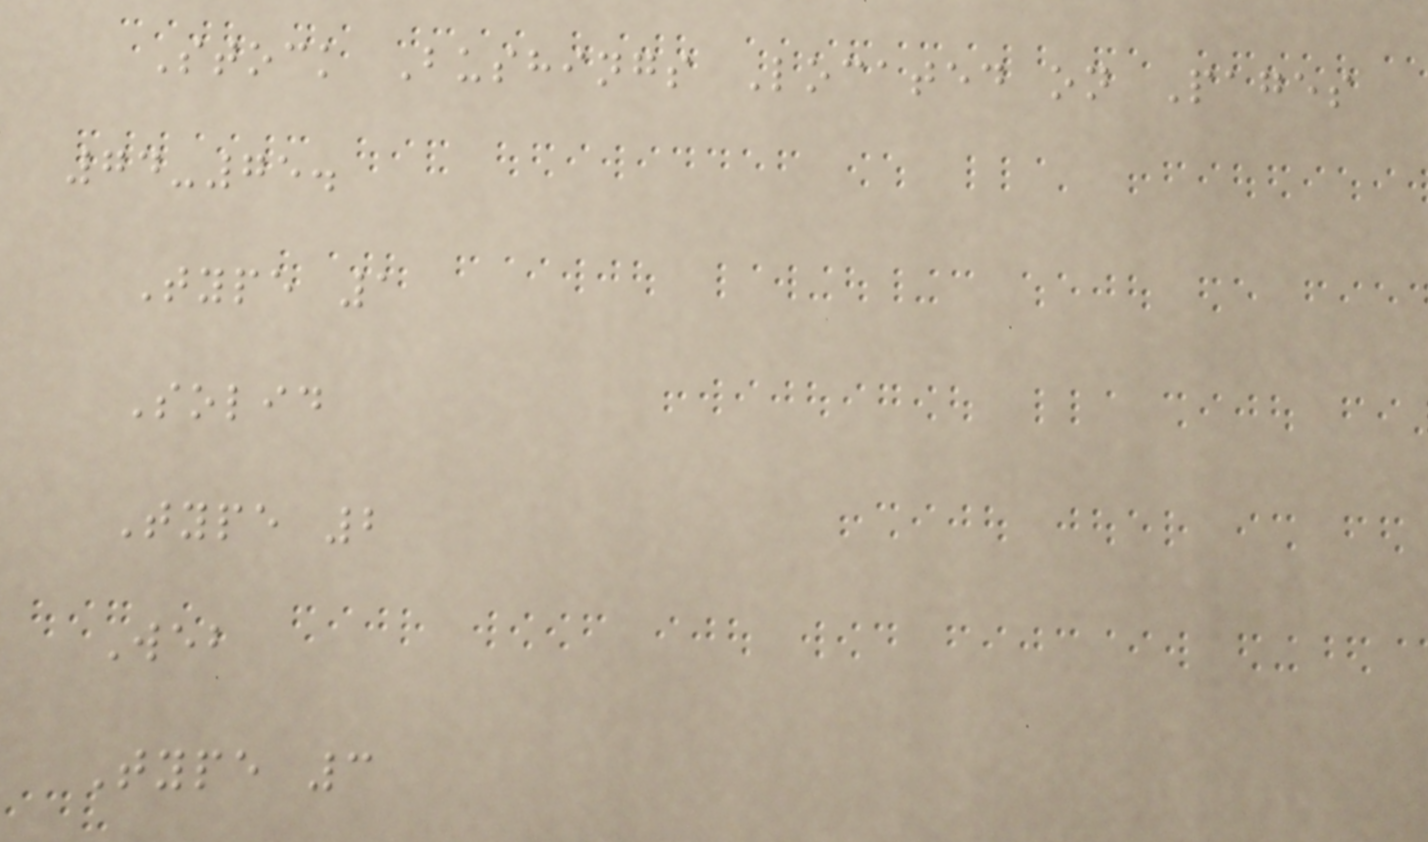Stock Bushings Located on Pages
74-75.
Type 1
Solid
Type 2
Web
Type 3
